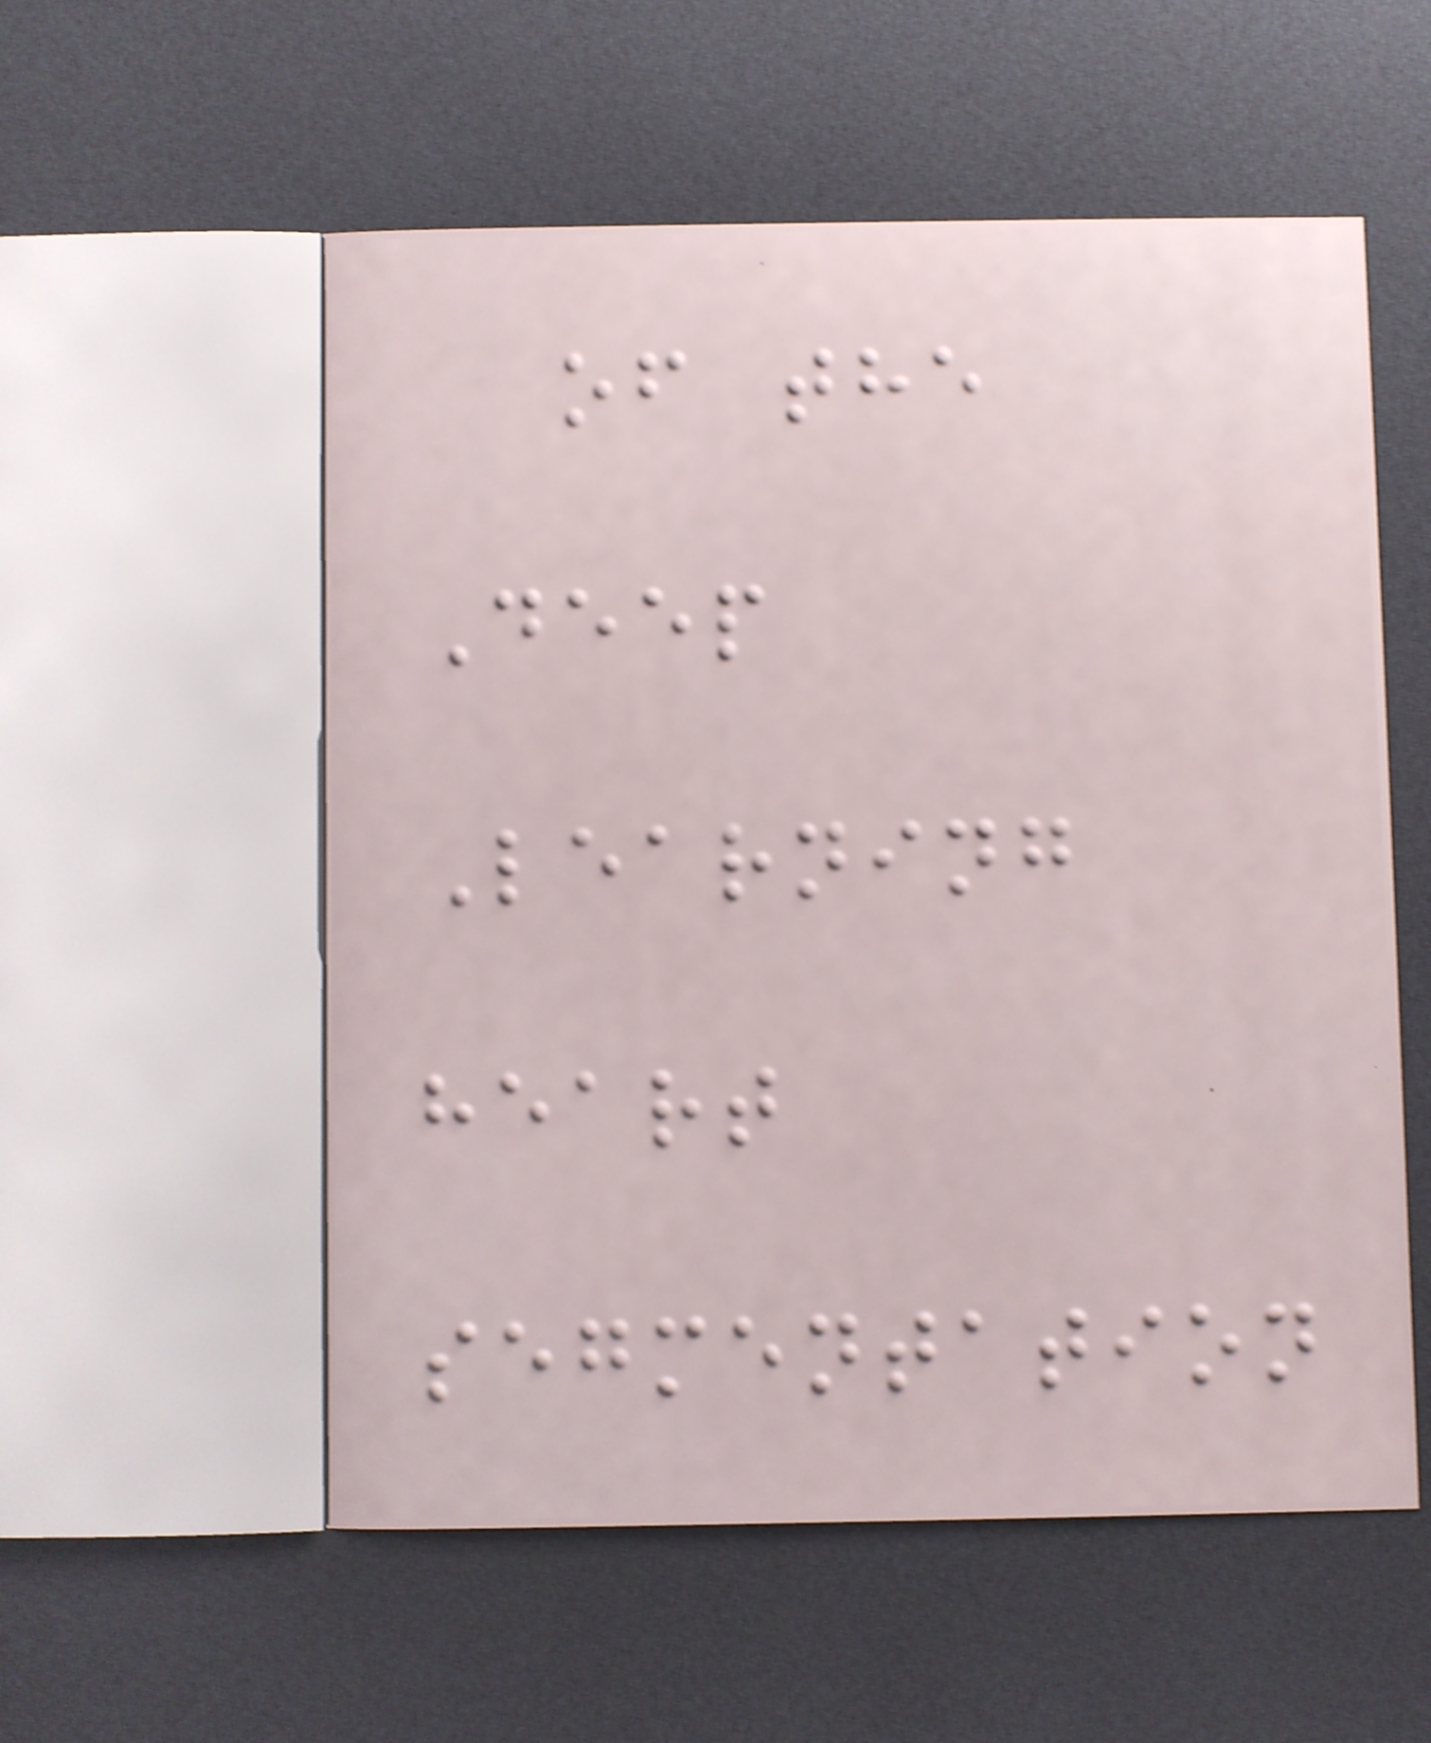of the
Deep
Learning
heart
segmentation
